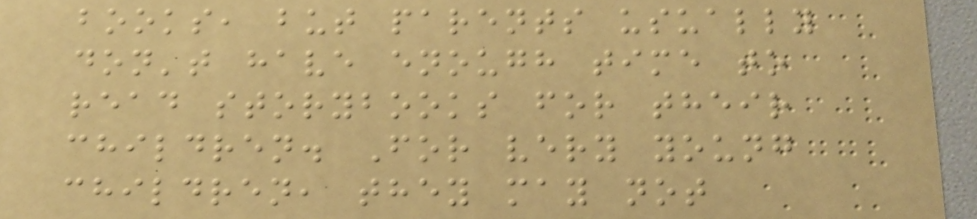books, but parents usually
don't have enough time to
read storybooks for their
children. For very young
children, they may not
